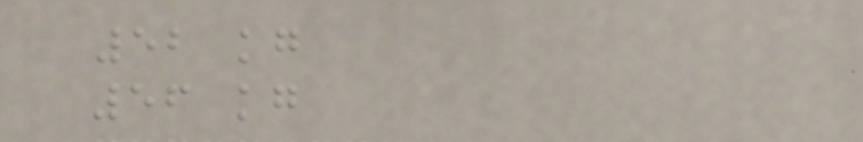52 kg
56 kg
